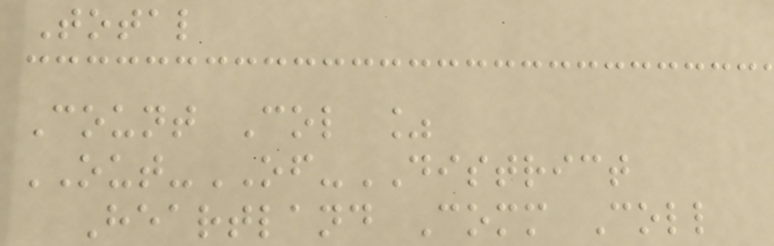Total
Count Col %
OUT-OF-DISTRICT
Heartland Comm Coll
